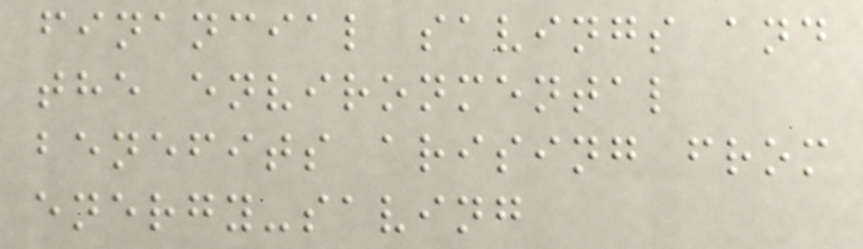financial savings and
the environmental
benefits arising from
energy-saving
